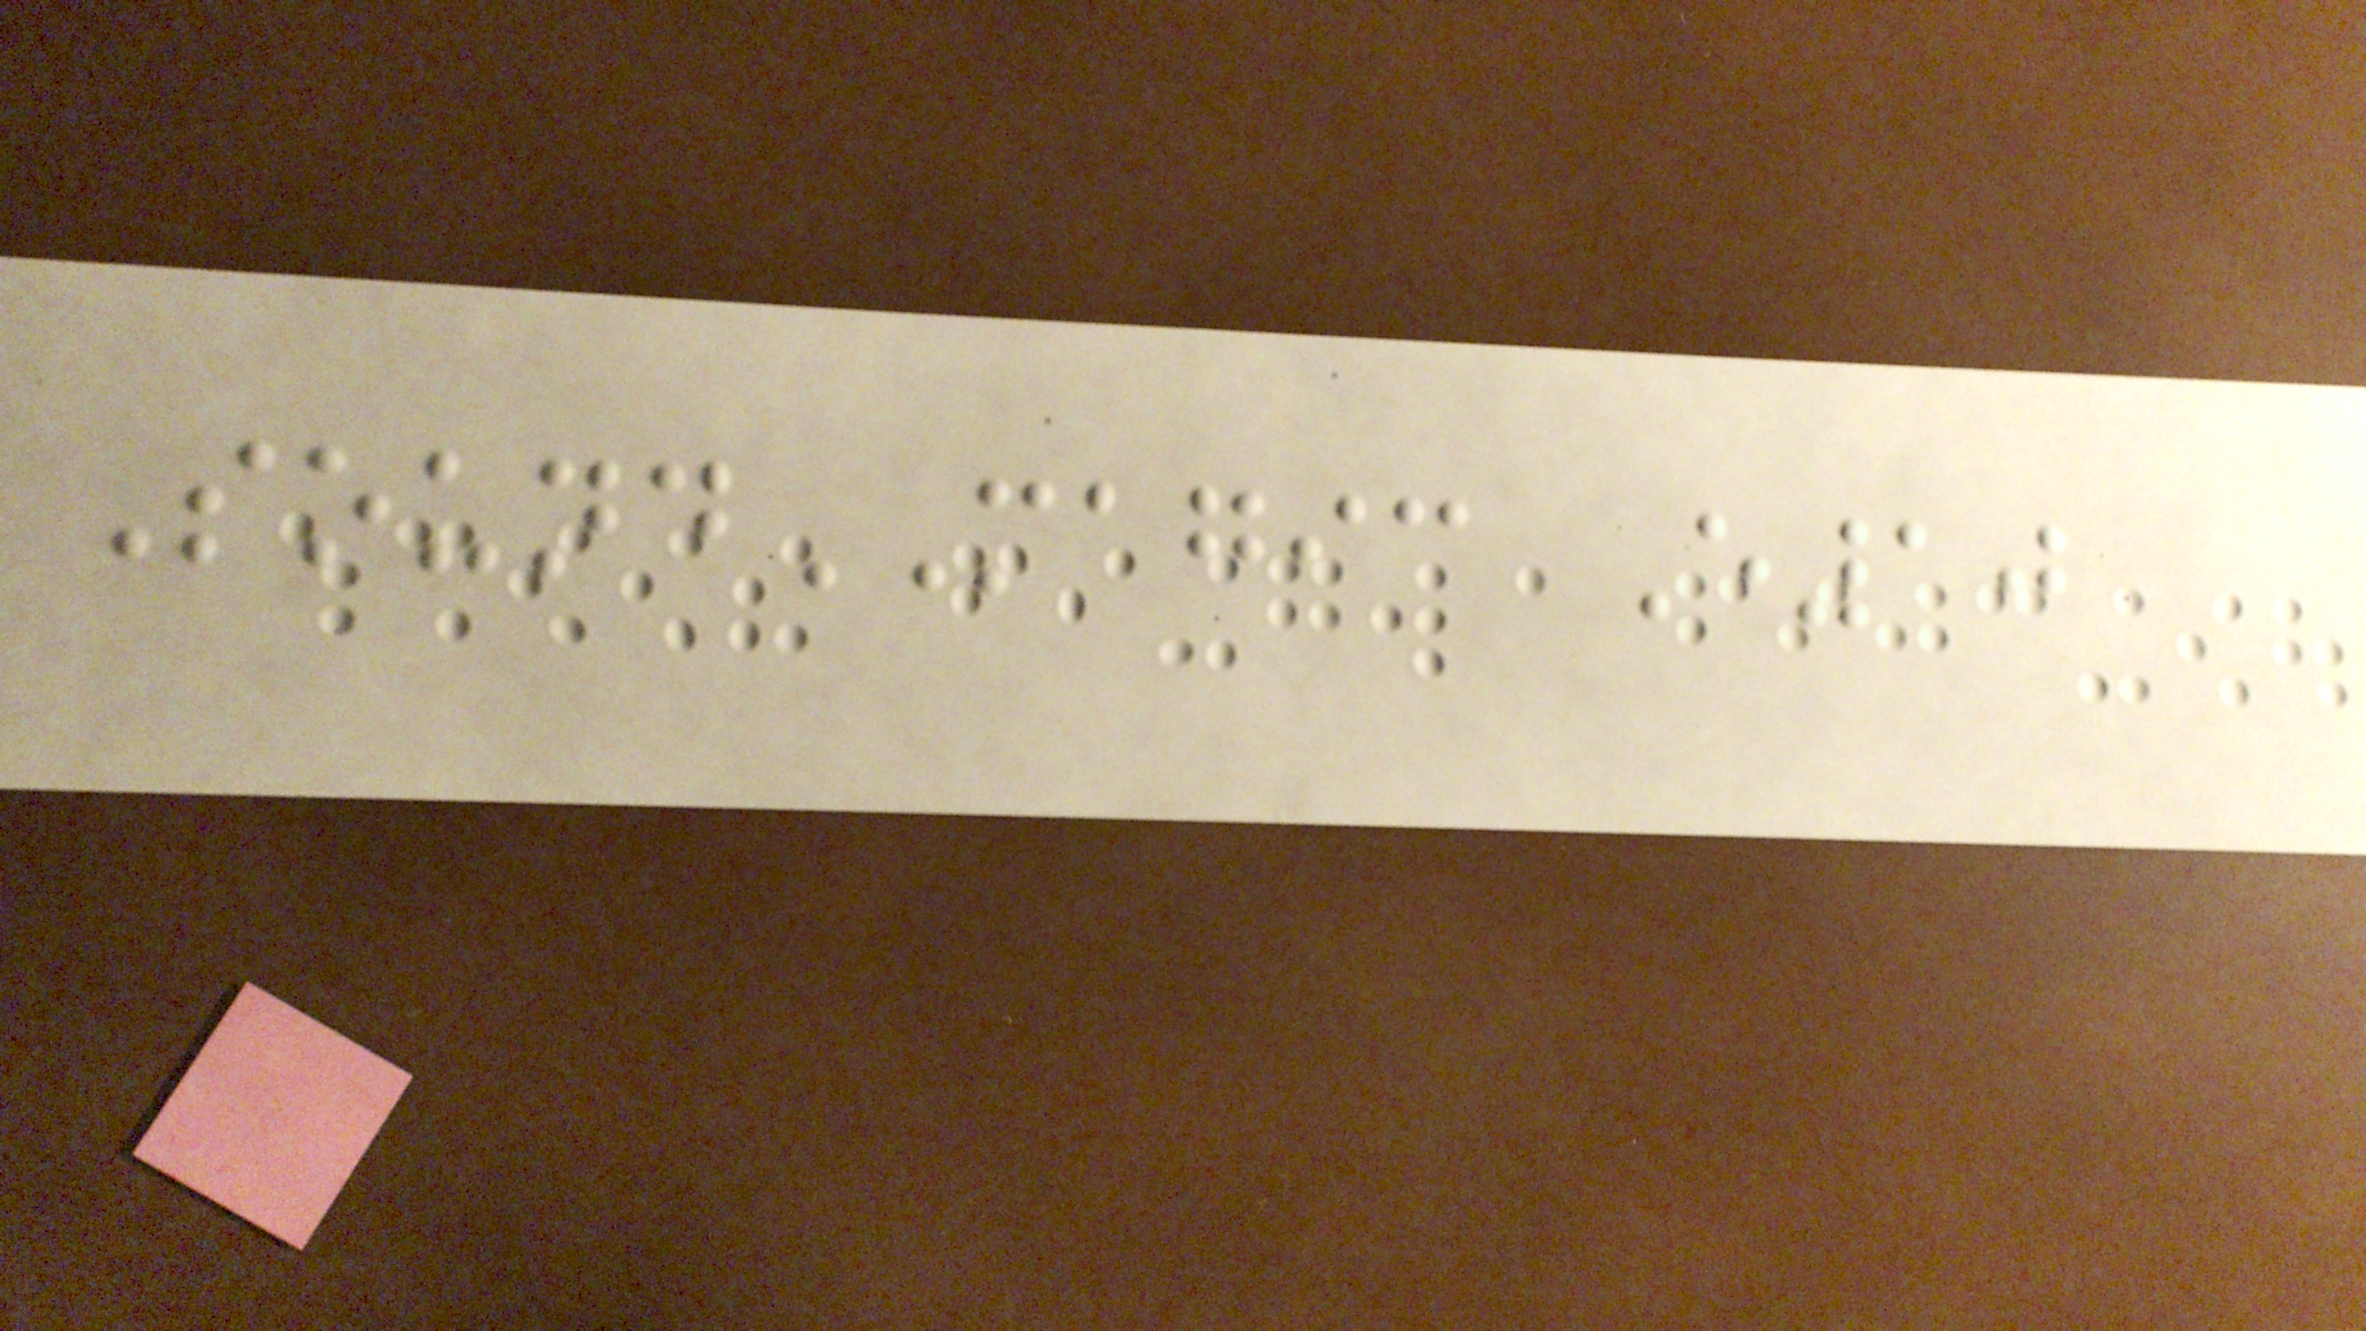SoundMAGIC E10
